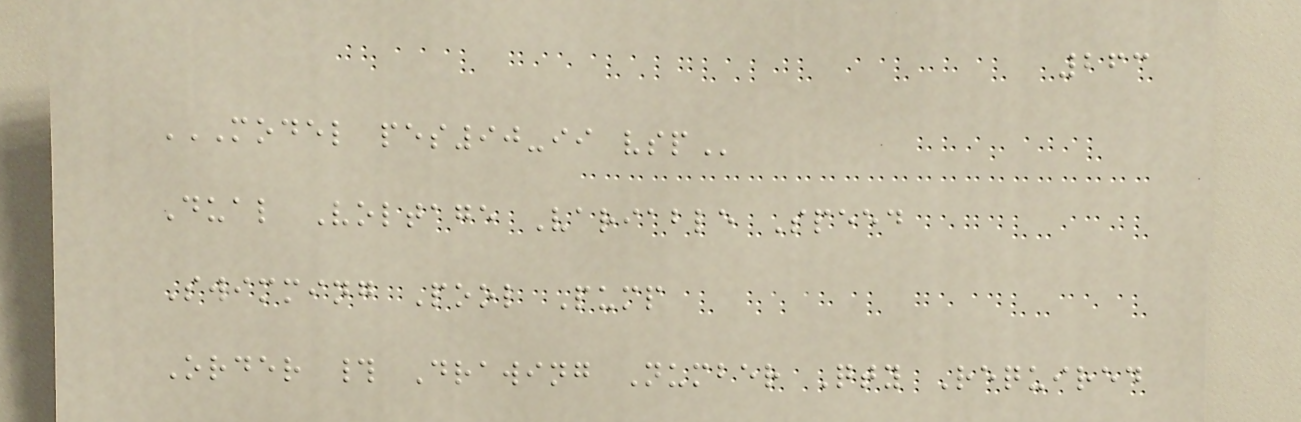263
MODEL PES90-II VSP
Dual Voltage Variable Speed
Swimming Pool Pump
Order # Drawing Number Qty Required
